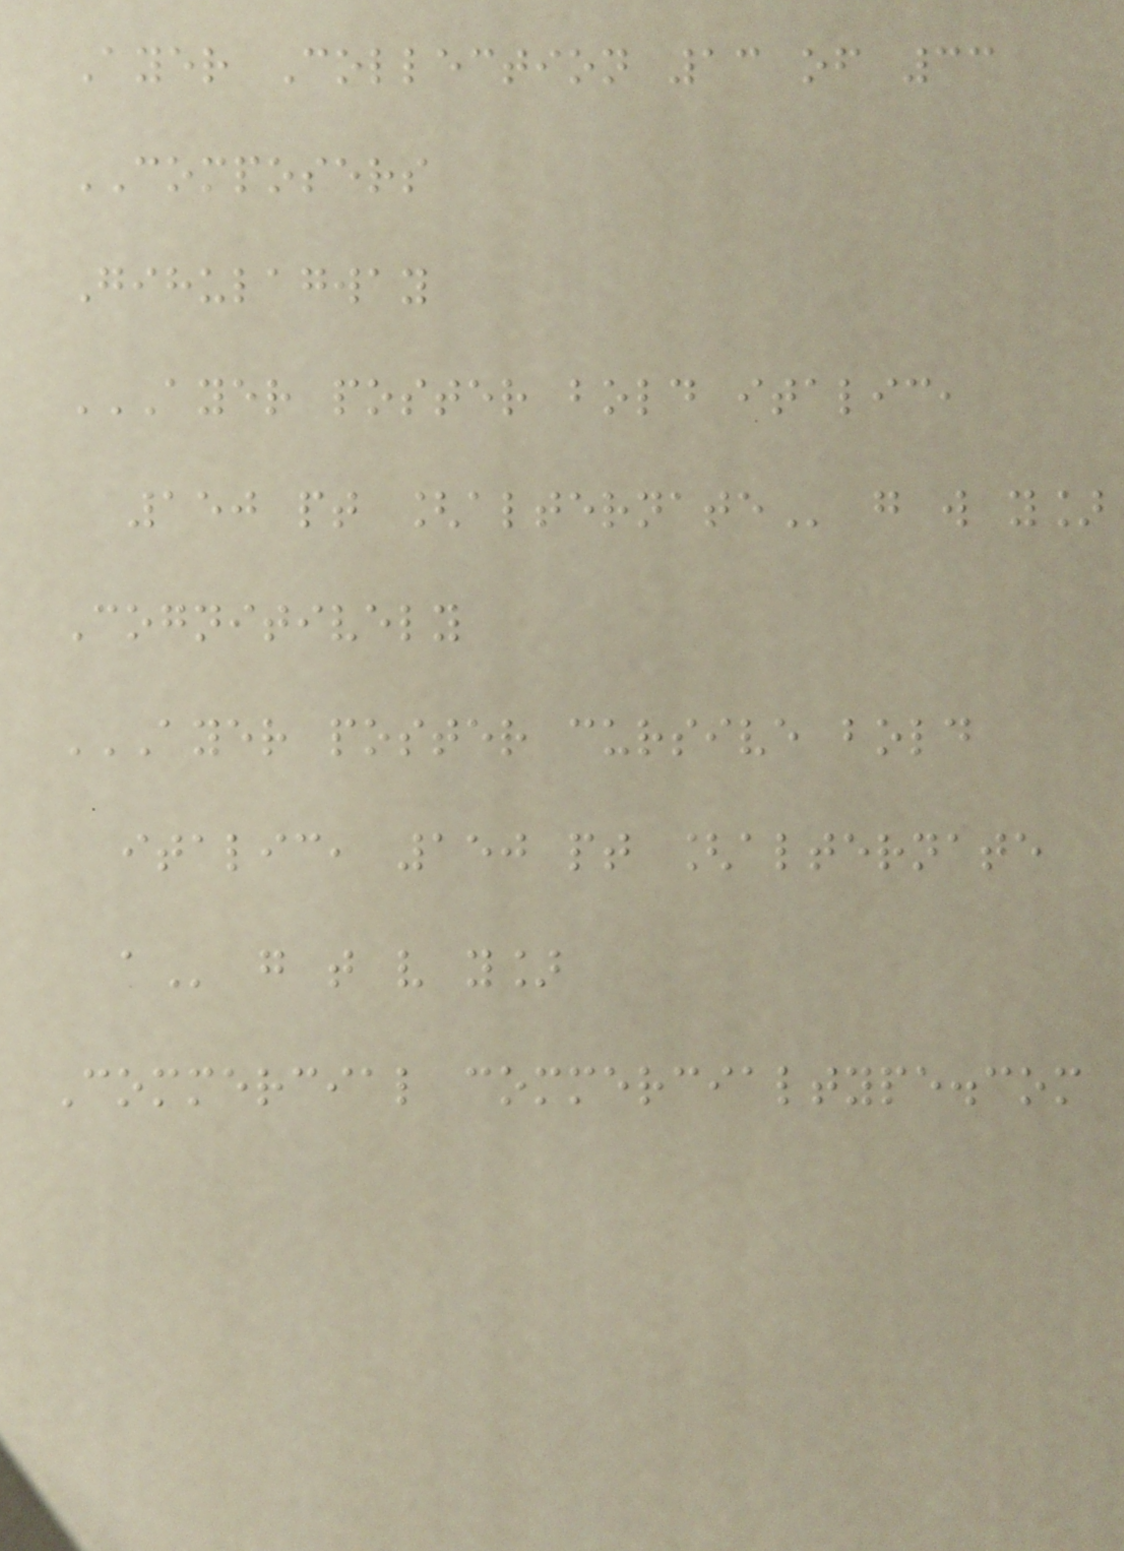Ayer Collection 13 of 33
COMPOSERS
Gihulagway
AYER POSTER BOLD ITALIC,
150 PT [ALTERNATE g w y]
Cognitively
AYER POSTER CURSIVE BOLD
ITALIC, 150 PT [ALTERNATE
A g t v y]
Commercial commercialtype.com
